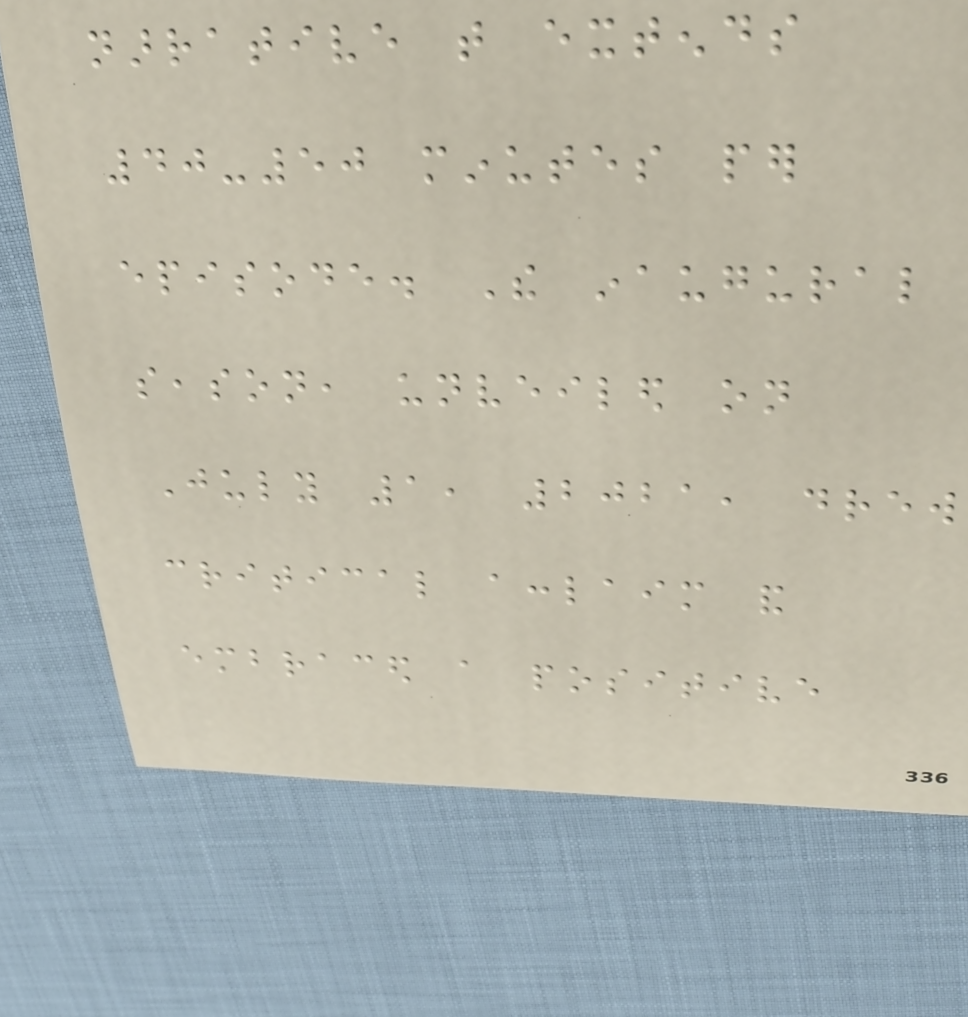narrative that extends
40-50 minutes per
episode. The inaugural
season, unveiled on
July 1, 2021, drew
critical acclaim and
embraced a positive
